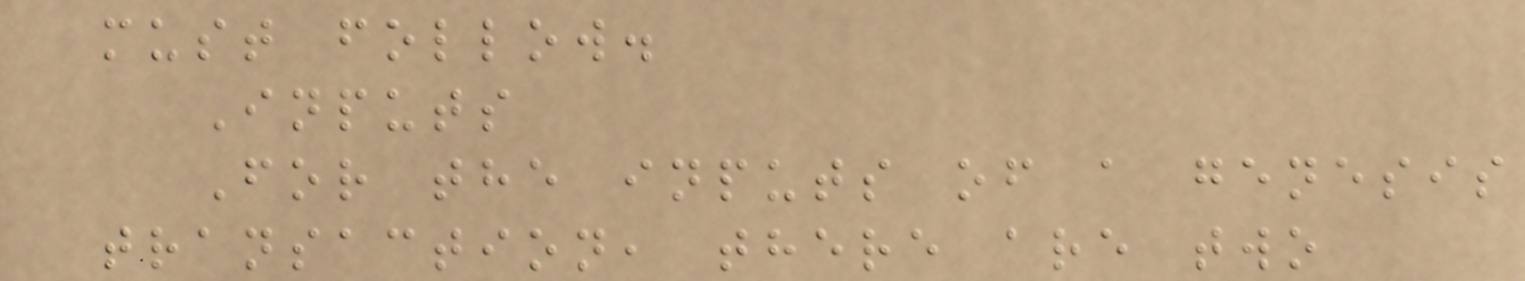must follow.
Inputs
For the inputs of a genesis
transaction, there are two
